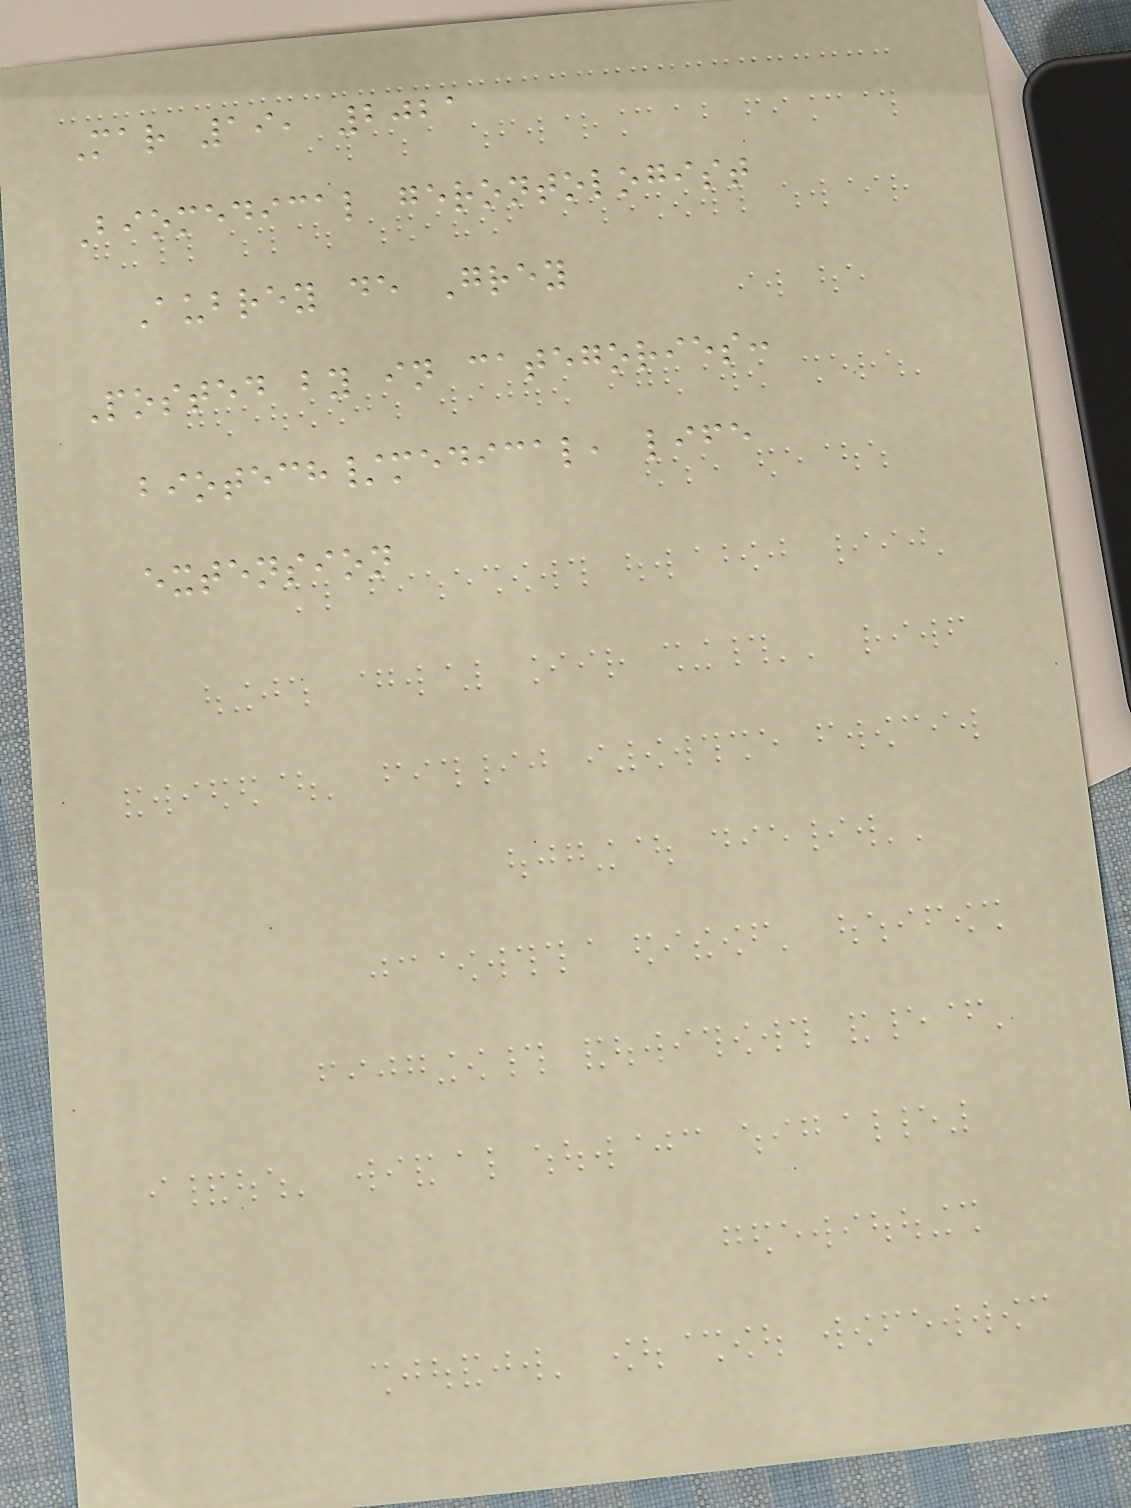Mar 19, 2021
Biomedical gerontologist
Aubrey de Grey
Posted by in categories:
biotech/medical, life
extension
